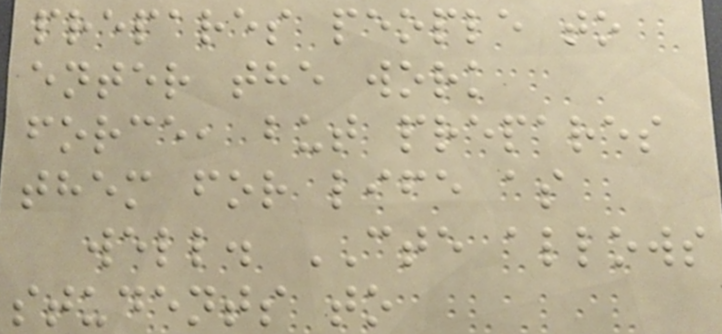prepares people to
enter the work
force, but prepares
them for life as
well. CTE allows
students to
